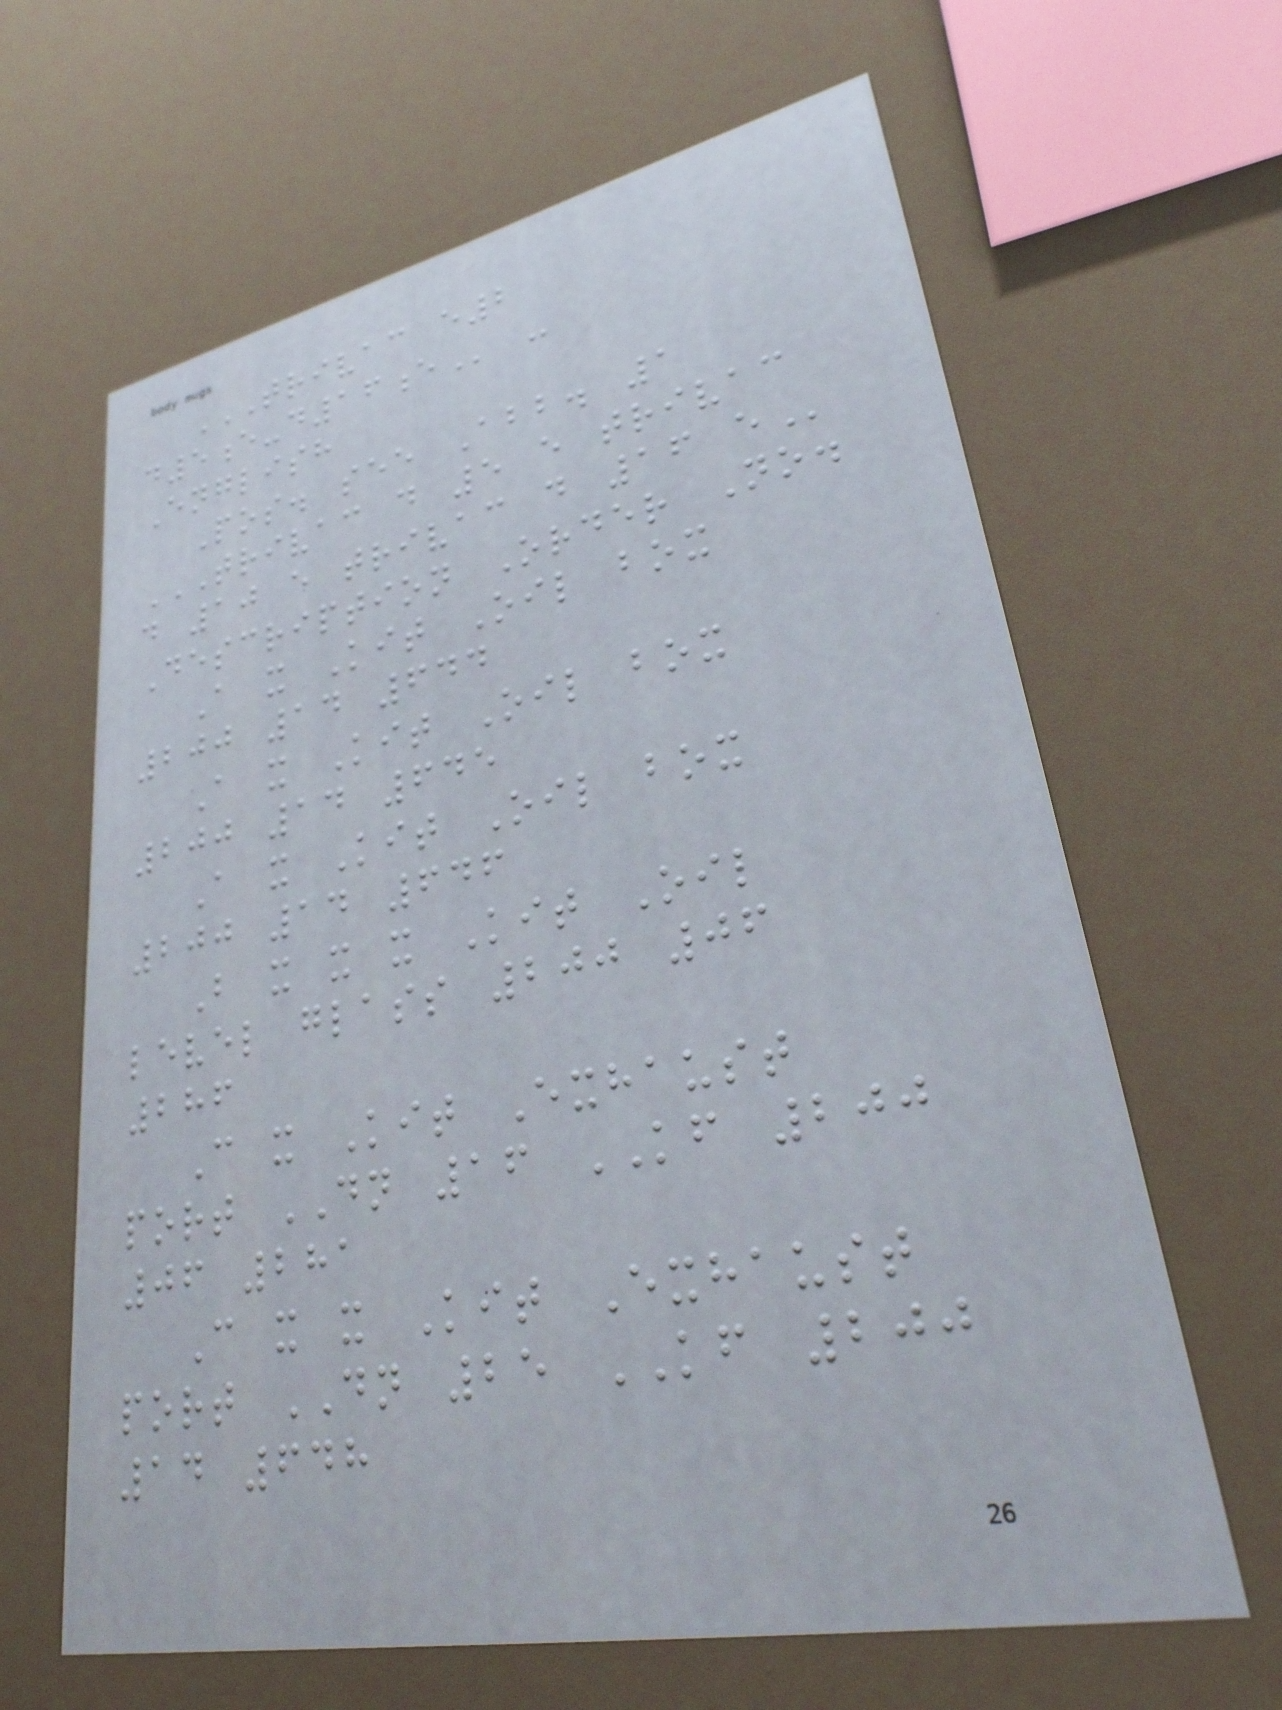TRIVAC E2
D5E-D16E -
English
Pos. see Abb. 1
TRIVAC D 5 E TRIVAC
D 10 E TRIVAC D 16 E
Description Order No.
A x Kit Oil box
200 14 644
A x Kit Oil box
200 14 645
A x Kit Oil box
200 14 646
B x x x Kit Oil
level glass 200 06
286
C x Kit Exhaust
port DN 16 KF 200
06 281
C x x Kit Exhaust
port DN 25 KF 200
14 648
